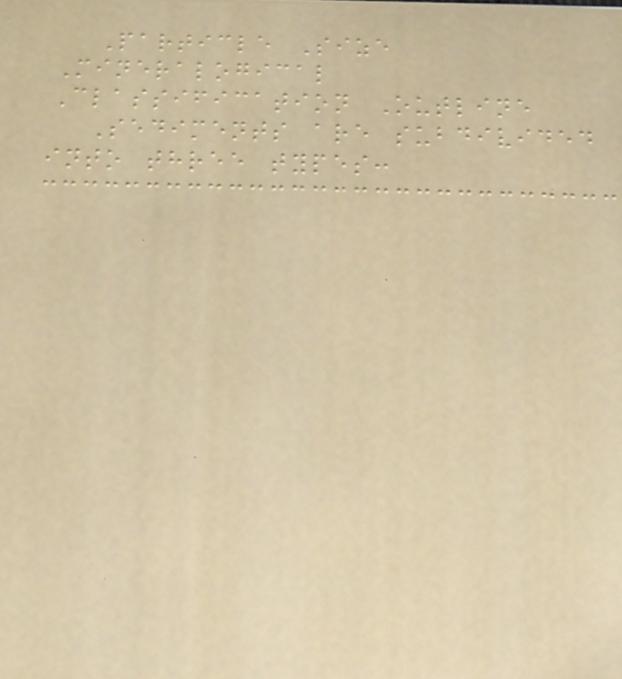Particle Size
Mineralogical
Classification Outline
Sediments are subdivided
into three types:
